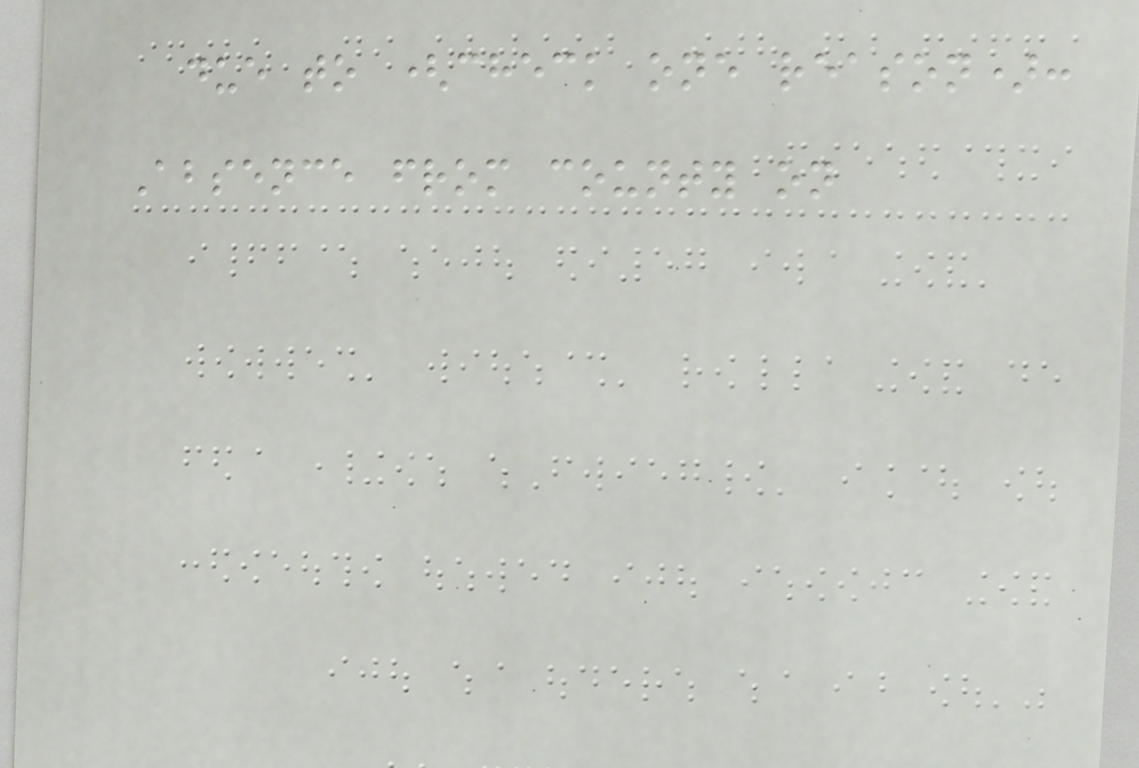due to (check one reason):
Absence from county on
